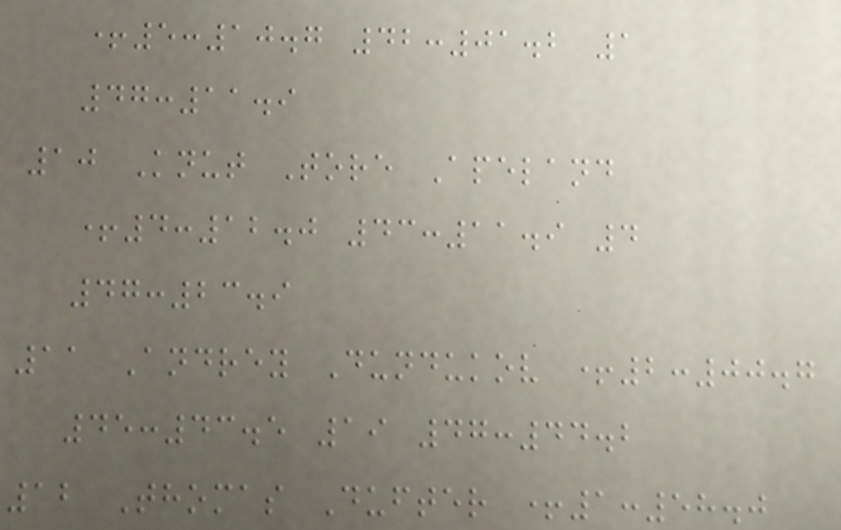+5:10.7 42:01.2 1
47:11.9
10 Knut Tore Apeland
+4:12.0 43:11.9 4
47:23.9
11 Andrey Dundukov +2:00.7
45:43.5 19 47:44.2
12 Thomas Dufter +1:58.0
